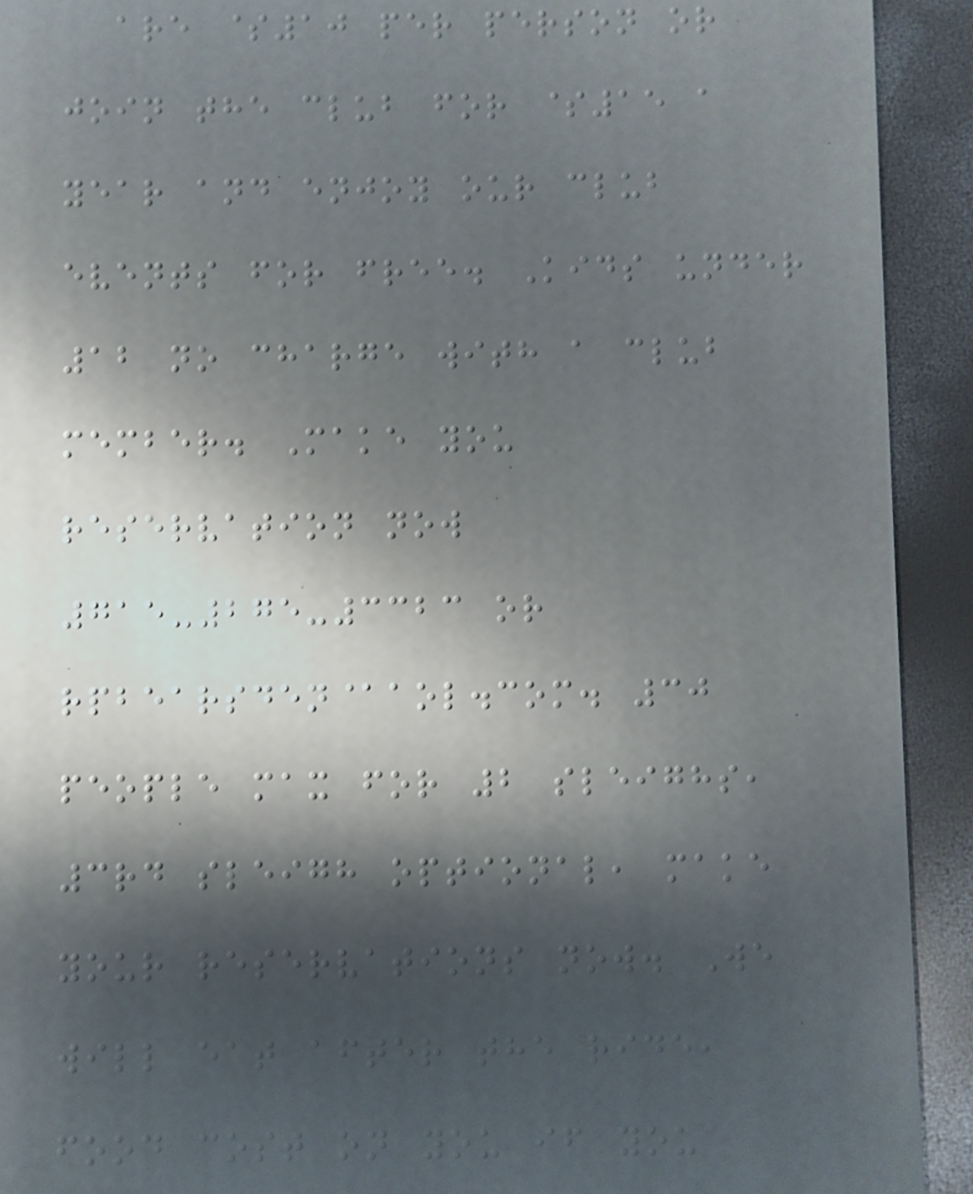are $10 per person or
join the club for $15 a
year and enjoy our club
events for free. Kids under
12 no charge with a club
member. Make you
reservation now
715-275-3323 or
rpbearsden@aol.com. 30
people max for 2 sleighs,
3rd sleigh optional, make
your reservations now. We
will eat after the ride,
food cost on you if you
